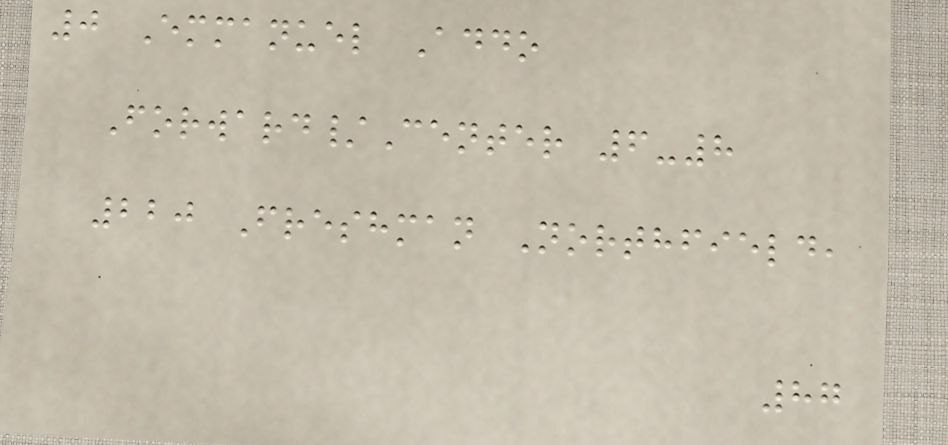0 Emmanuel Addo
Forward/Center 6-8
220 Freshman Northfield,
87
